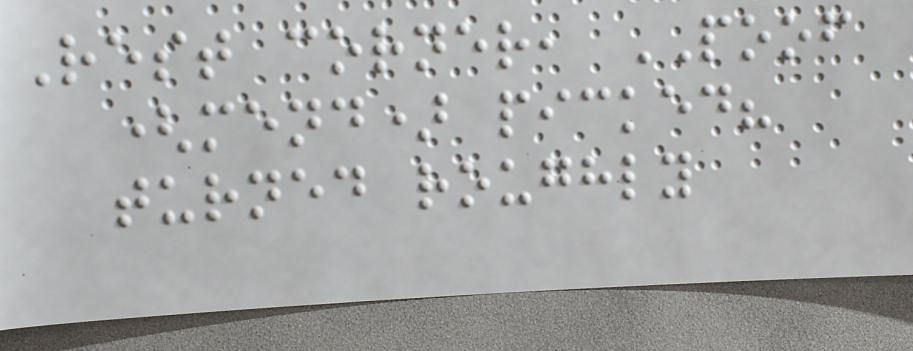Rest corner, POOF
(mend) picked?
turned roughly
